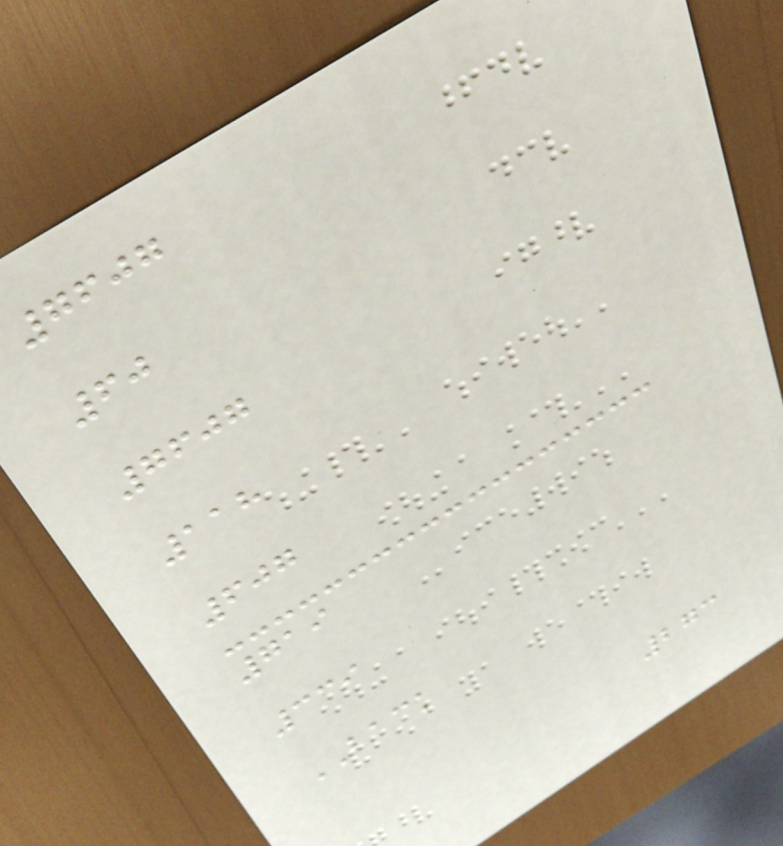7607
60
7607
118
607
719
339
BACK
273
